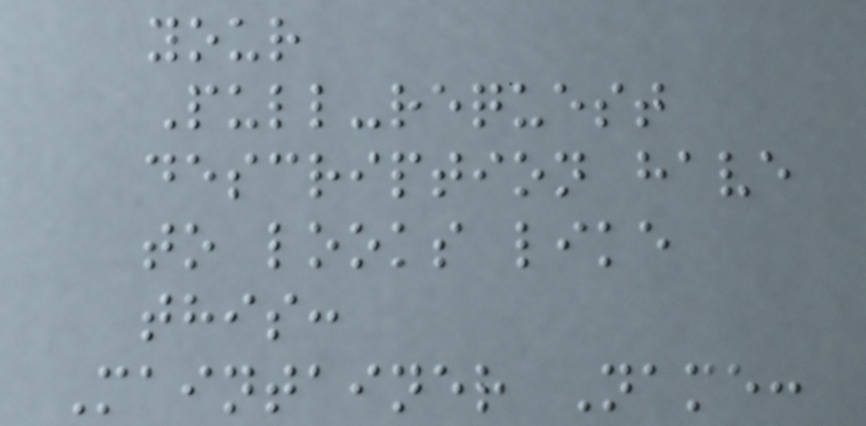your
Pull-request
description have
to looks like
this:
Maintainer Name:
